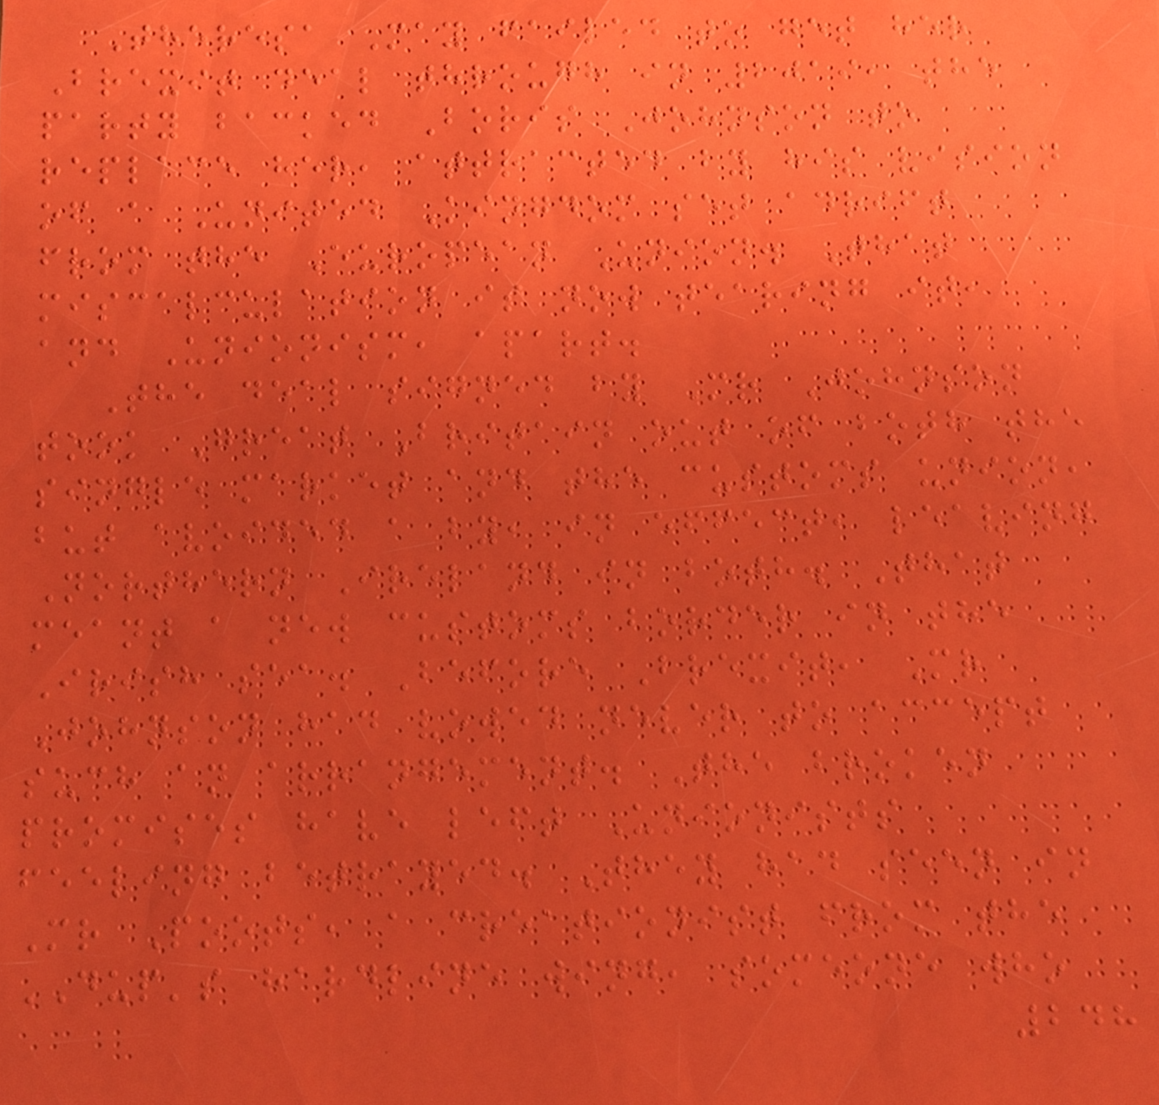Theresa May failed to get her
Brexit deal through in 2019, the
party backed Boris Johnson to
replace her, attracted by his vision
of a United Kingdom set adrift
from the European Union. That
miscalculation is now tearing it,
and Unionism, apart.
The deal signed by Mr Johnson
took Great Britain out of both the
single market and the customs union,
but avoided a by, in effect, leaving
Northern Ireland in both. That
meant a new customs border in the
Irish sea. Before Brexit, Mr
Johnson had vowed never to accept
such an arrangement. The broken
promises have left Unionists
feeling betrayed. They had seen in
Mr Poots, a creationist from the
DUP's hardline wing, someone who
248
